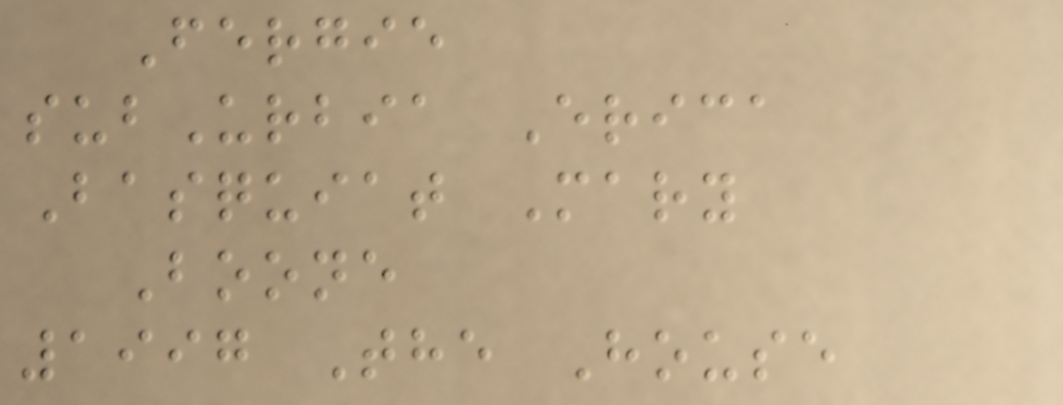Fergie
subUrbia Erica
Basquiat Mary
Boone
1997 The House
